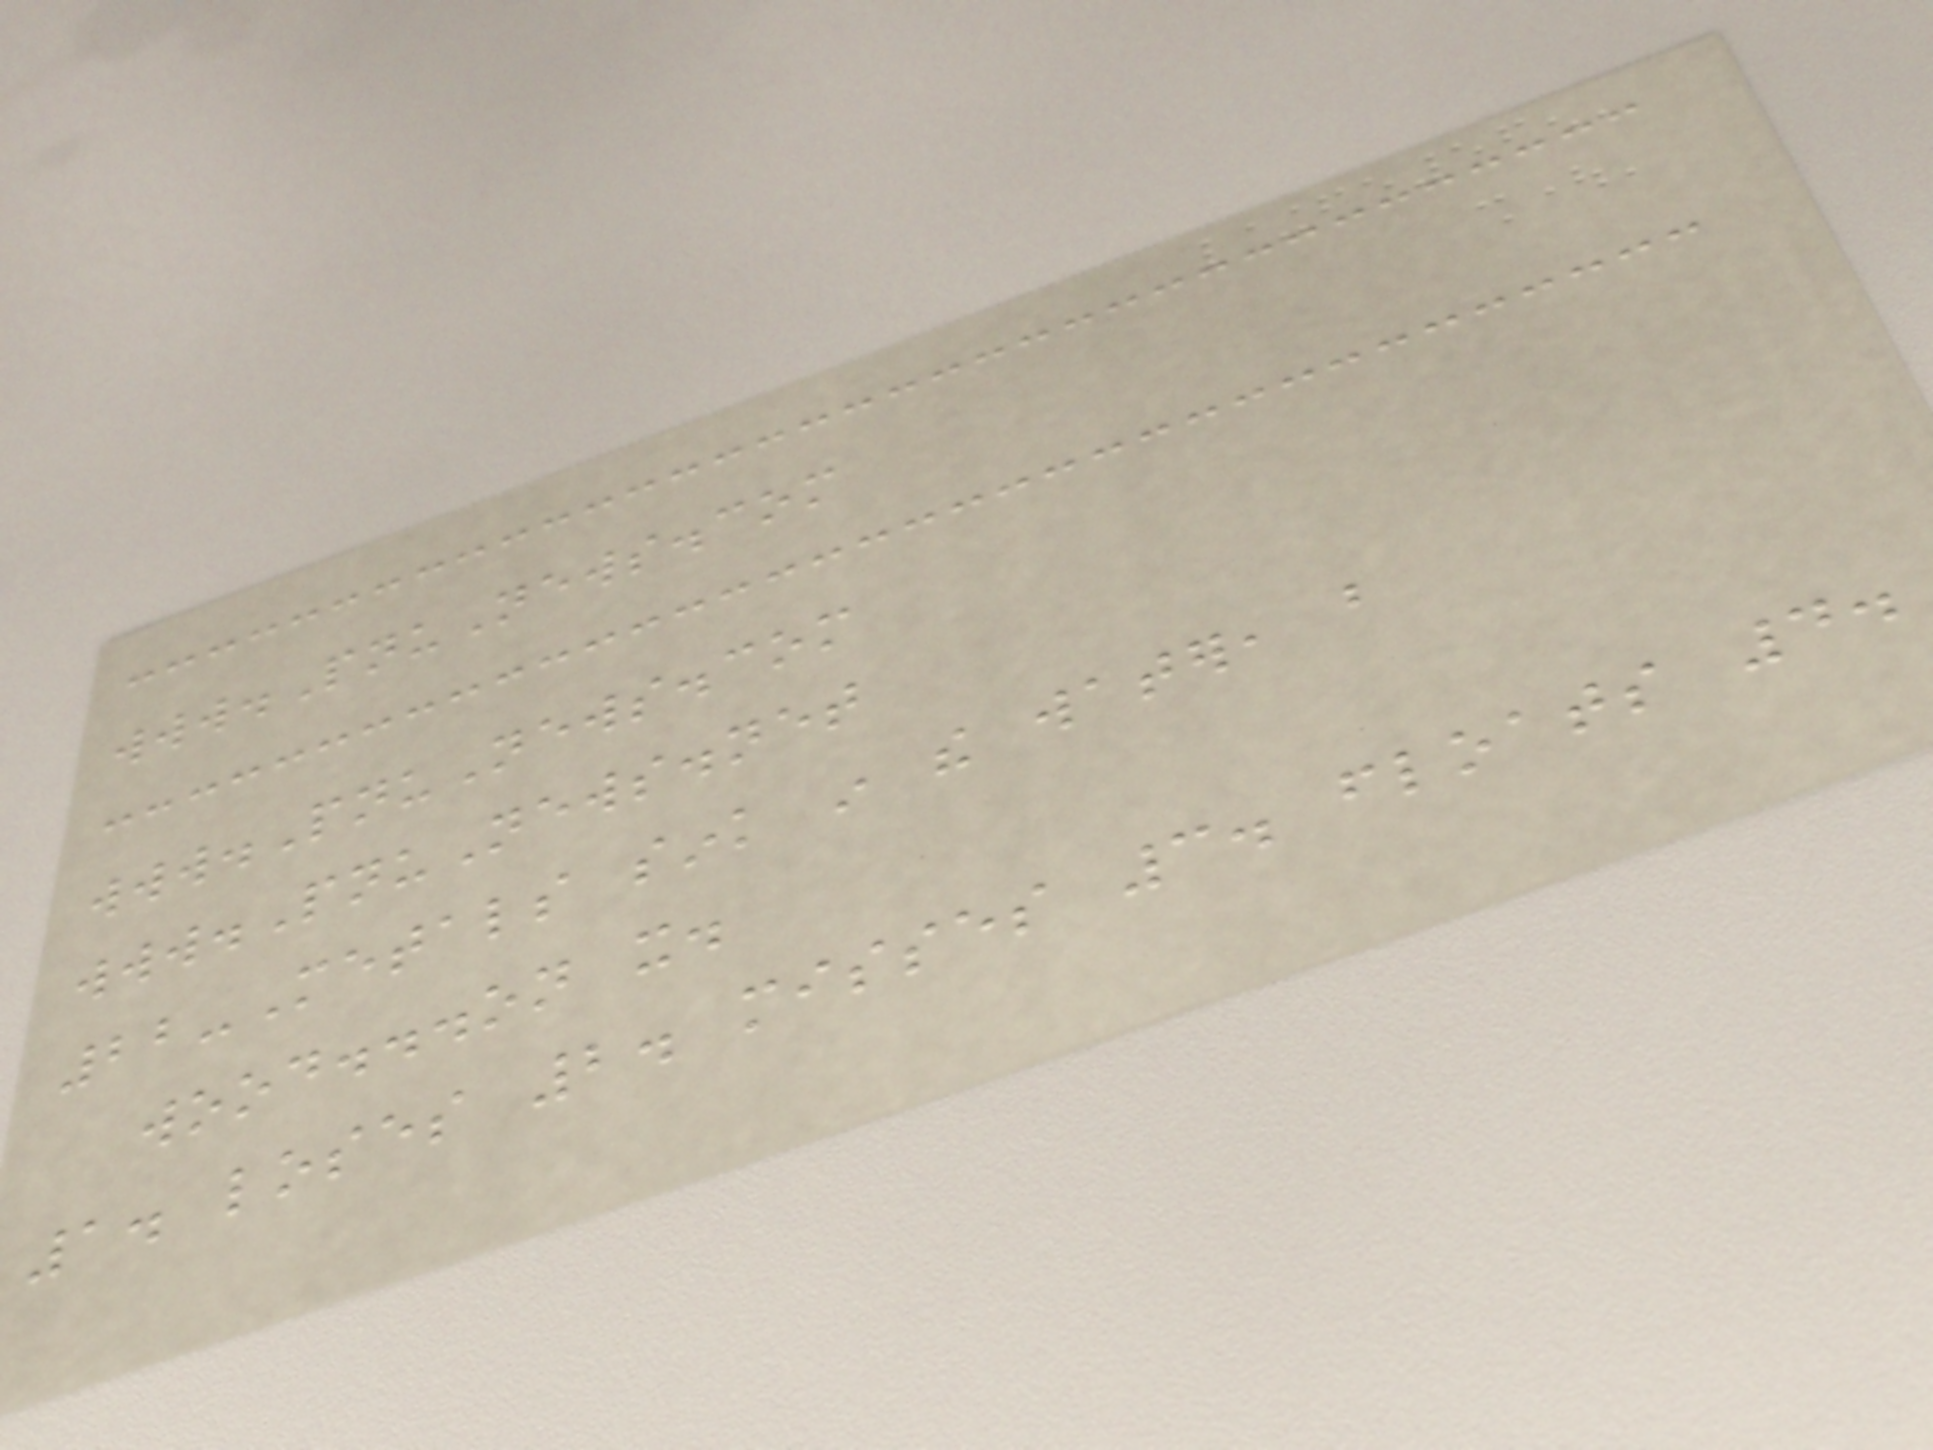www.PnuNews.com
www.PnuNews.com
www.PnuNews.net
22-Metals sink in the water, but
wood...on it.
1. loses 2. misses 3. floats 4.
